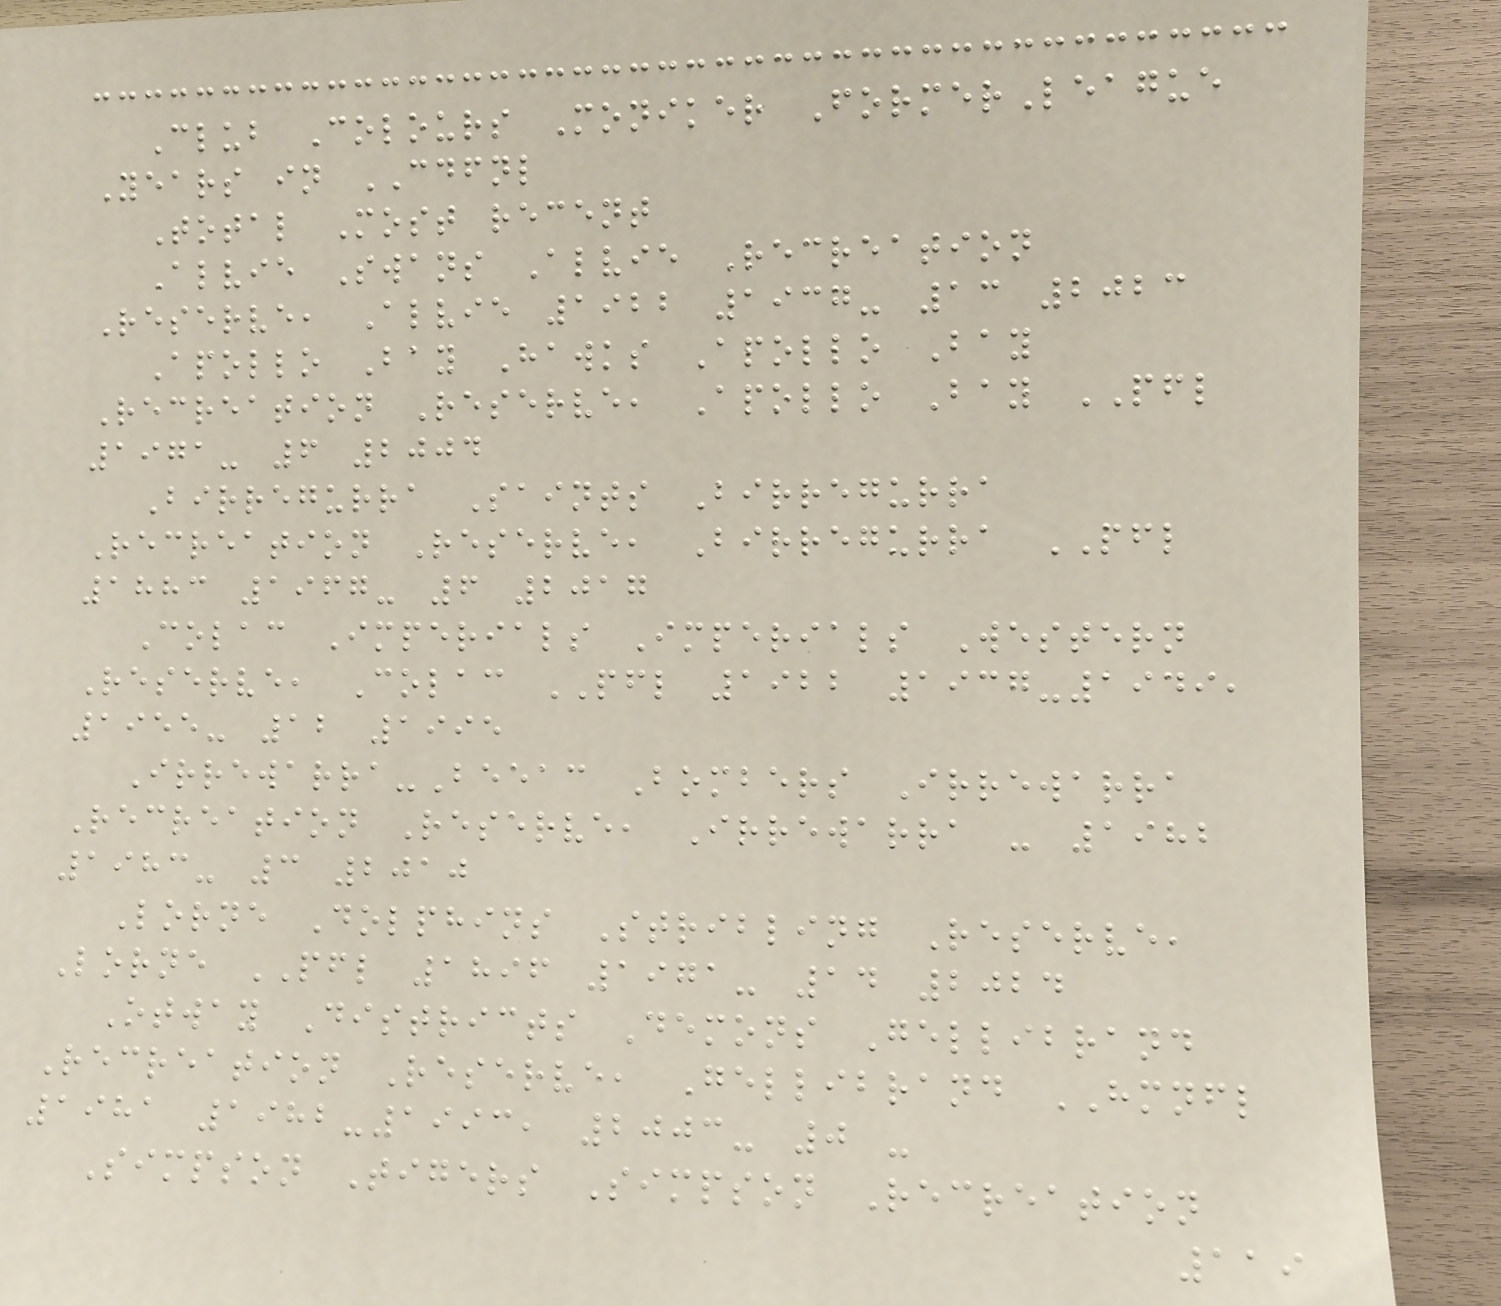Club Colours Moniker FormerLeague
Years in CDFNL
Total Most recent
Alvie Swans Alvie Recreation
Reserve, Alvie 1922 1937- 13 2023
Apollo Bay Hawks Apollo Bay
Recreation Reserve, Apollo Bay PFL
1971- 6 2004
Birregurra Saints Birregurra
Recreation Reserve, Birregurra PFL
1883 1967- 6 2017
Colac Imperials Imperials Western
Reserve, Colac PFL 1922 1937-1949,
1955- 12 1995
Irrewarra-Beeac Bombers Irrewarra
Recreation Reserve, Irrewarra - 1982
1983- 3 2010
Lorne Dolphins Stribling Reserve,
Lorne PFL 1896 1971- 14 2024
Otway Districts Demons Gellibrand
Recreation Reserve, Gellibrand HMNFL
1981 1982-1993, 2003- 0 -
Simpson Tigers Simpson Recreation
119
